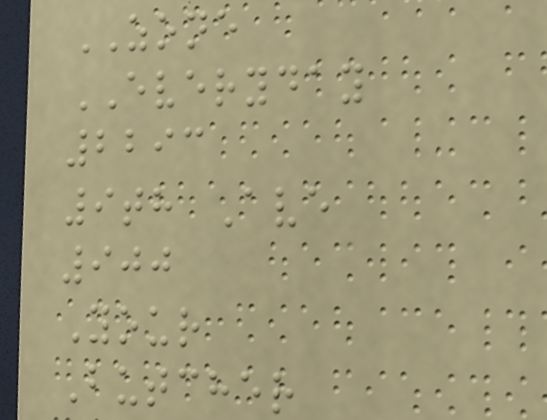ZONE
EVERYDAY
2293
9th Ave
900
Your
Butcher
